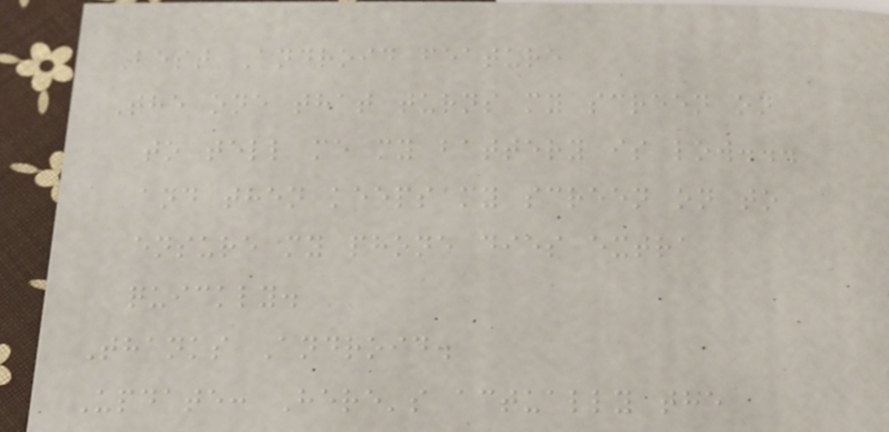Best Android feature
The one that turns my screen on
to tell me my battery is low...
and then keeps my screen on to
ensure my phone dies extra
quickly.
Thanks Android.
Update: Here's actually the
